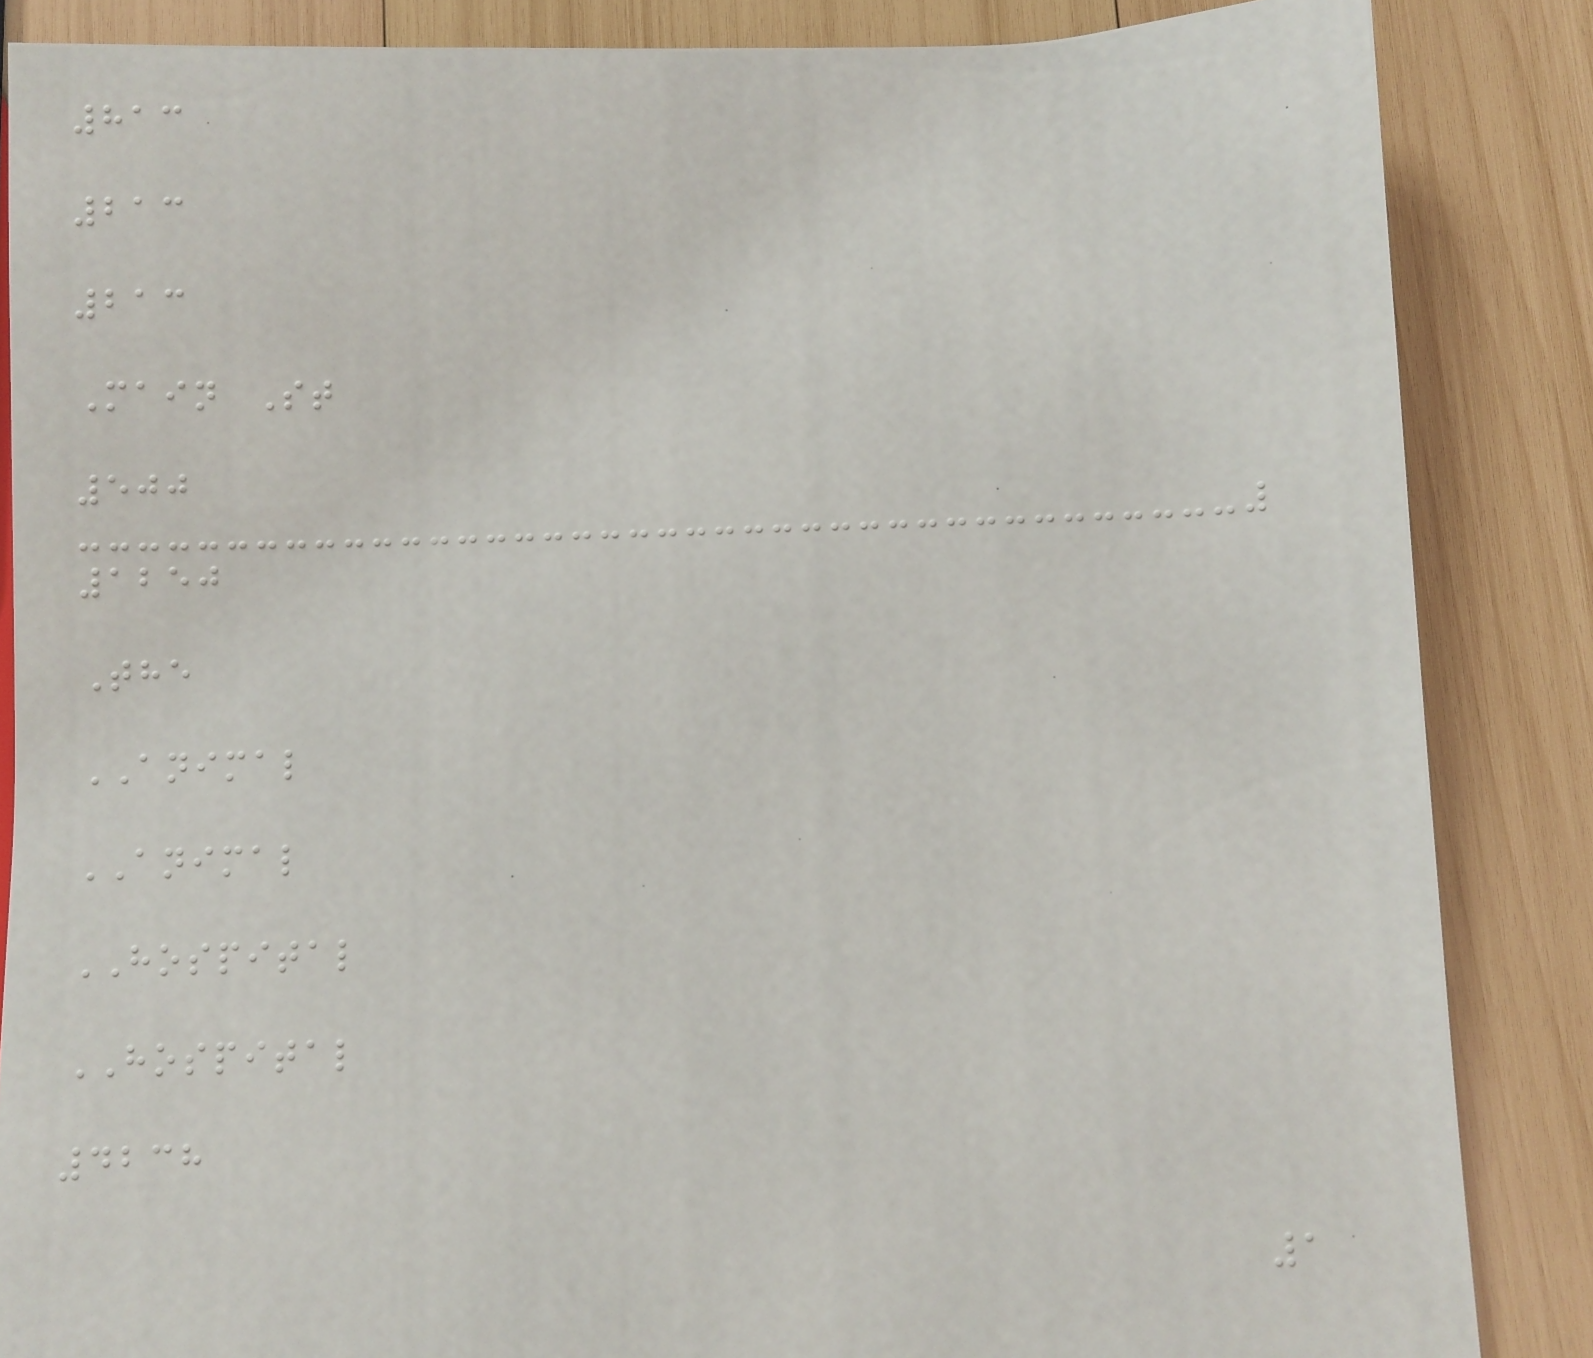813
213
213
Main St
500
1250
The
ANIMAL
ANIMAL
HOSPITAL
HOSPITAL
4238
1
